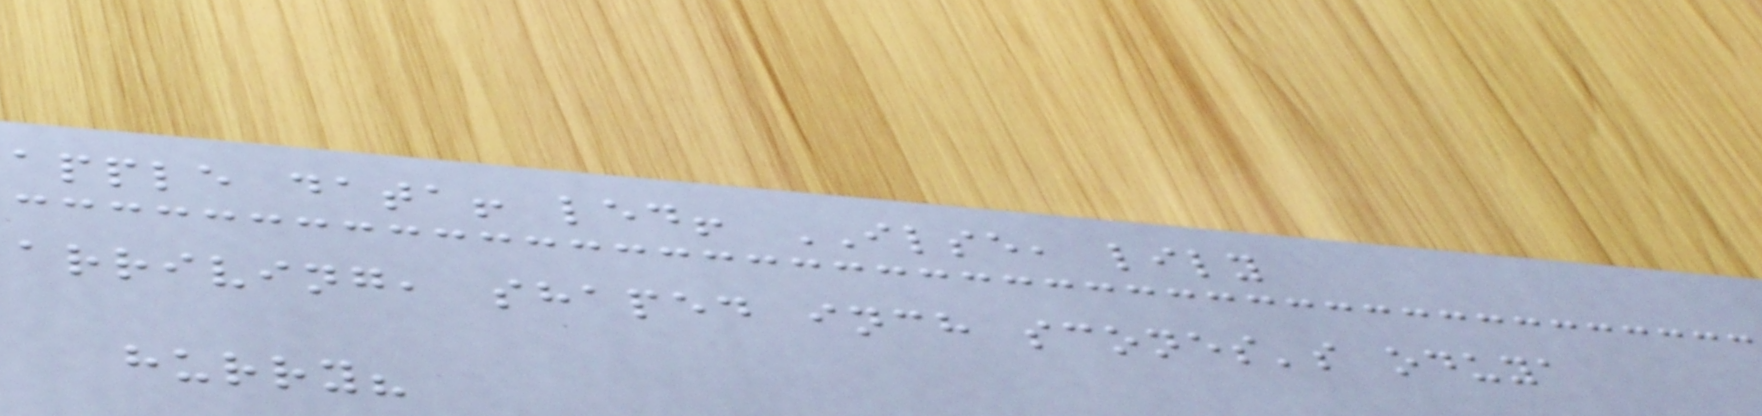apple data! led! ILSE, lily
arriving, shaped inch scones's oduya
hurry?
